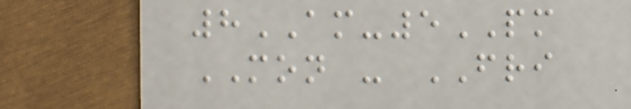8AM-5PM
MON - FRI
